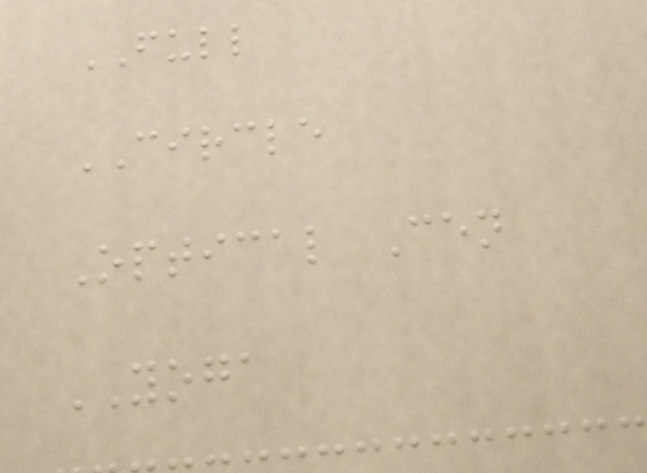FULL
CIRCLE
Optical Cen
YOGA
